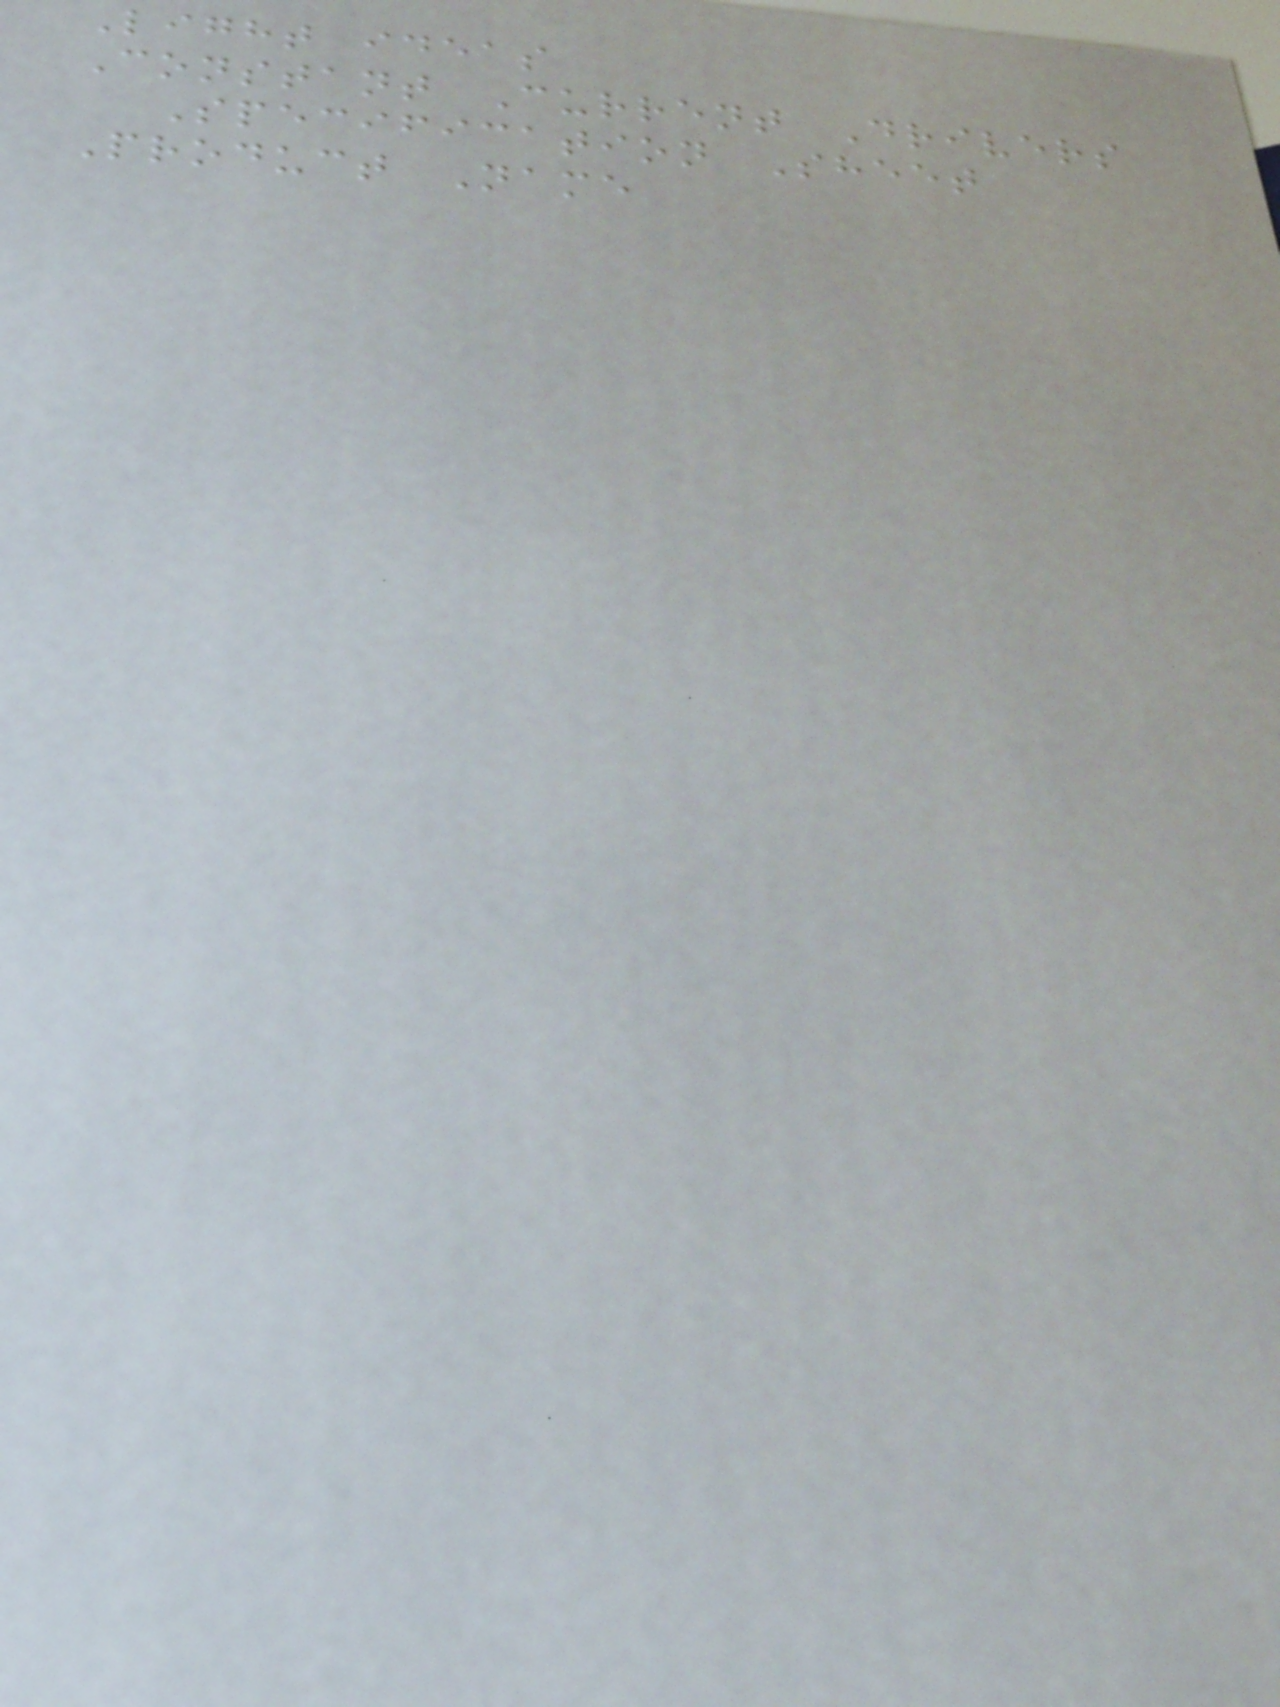Light ideas
Constant Current Drivers
Specification Sheet
Product Name
